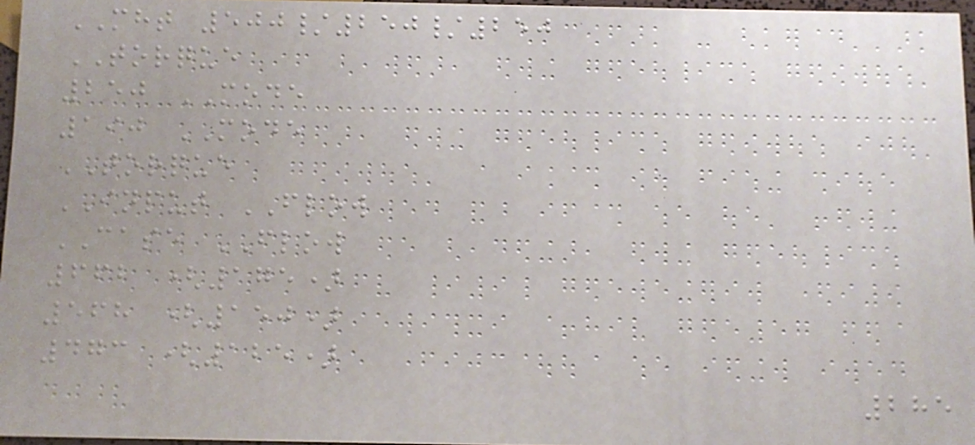MHT 500/250/250
TORQUE
250 MODE
190 MODE
TORQUE
INPUT FLOW
CASE FLOW
662 (175)
568 (150)
473 (125)
285
